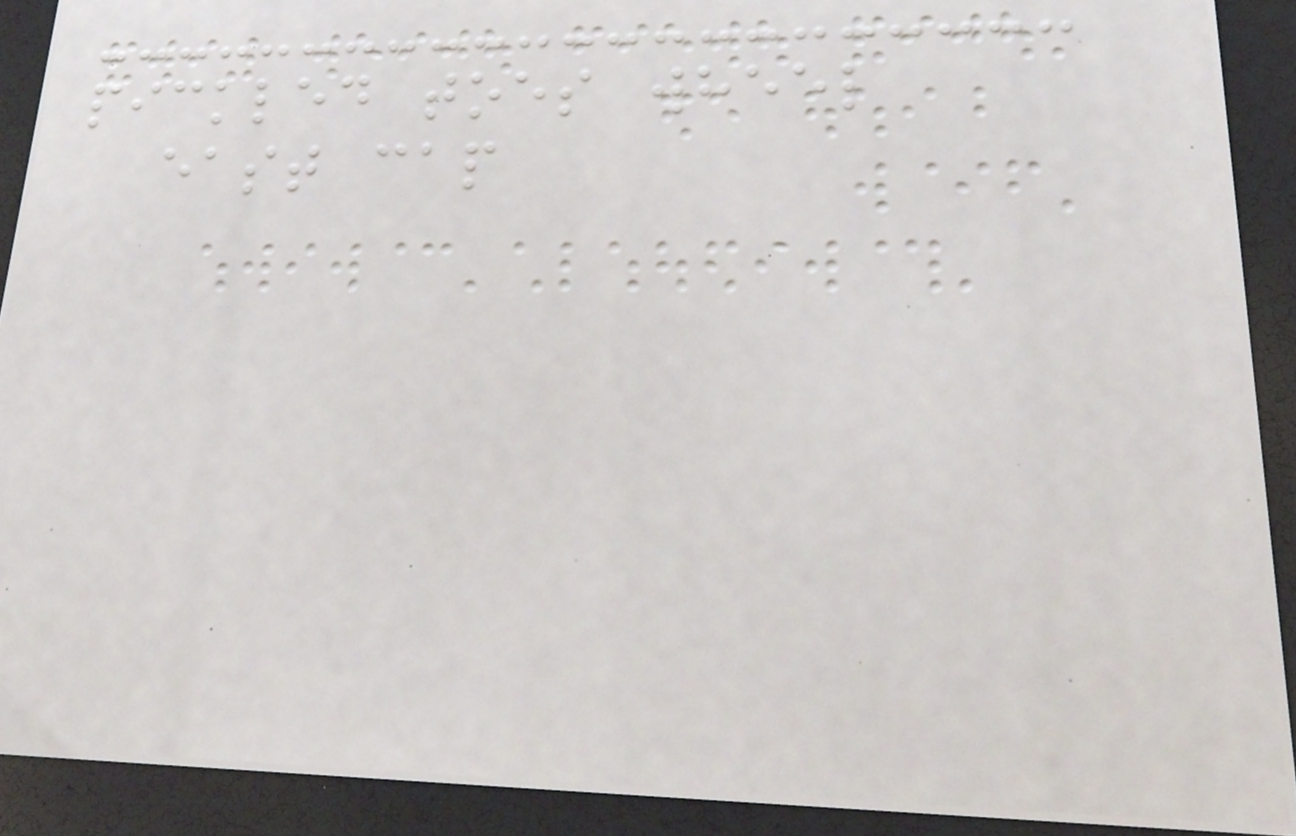pickled toes wheel
east cap
